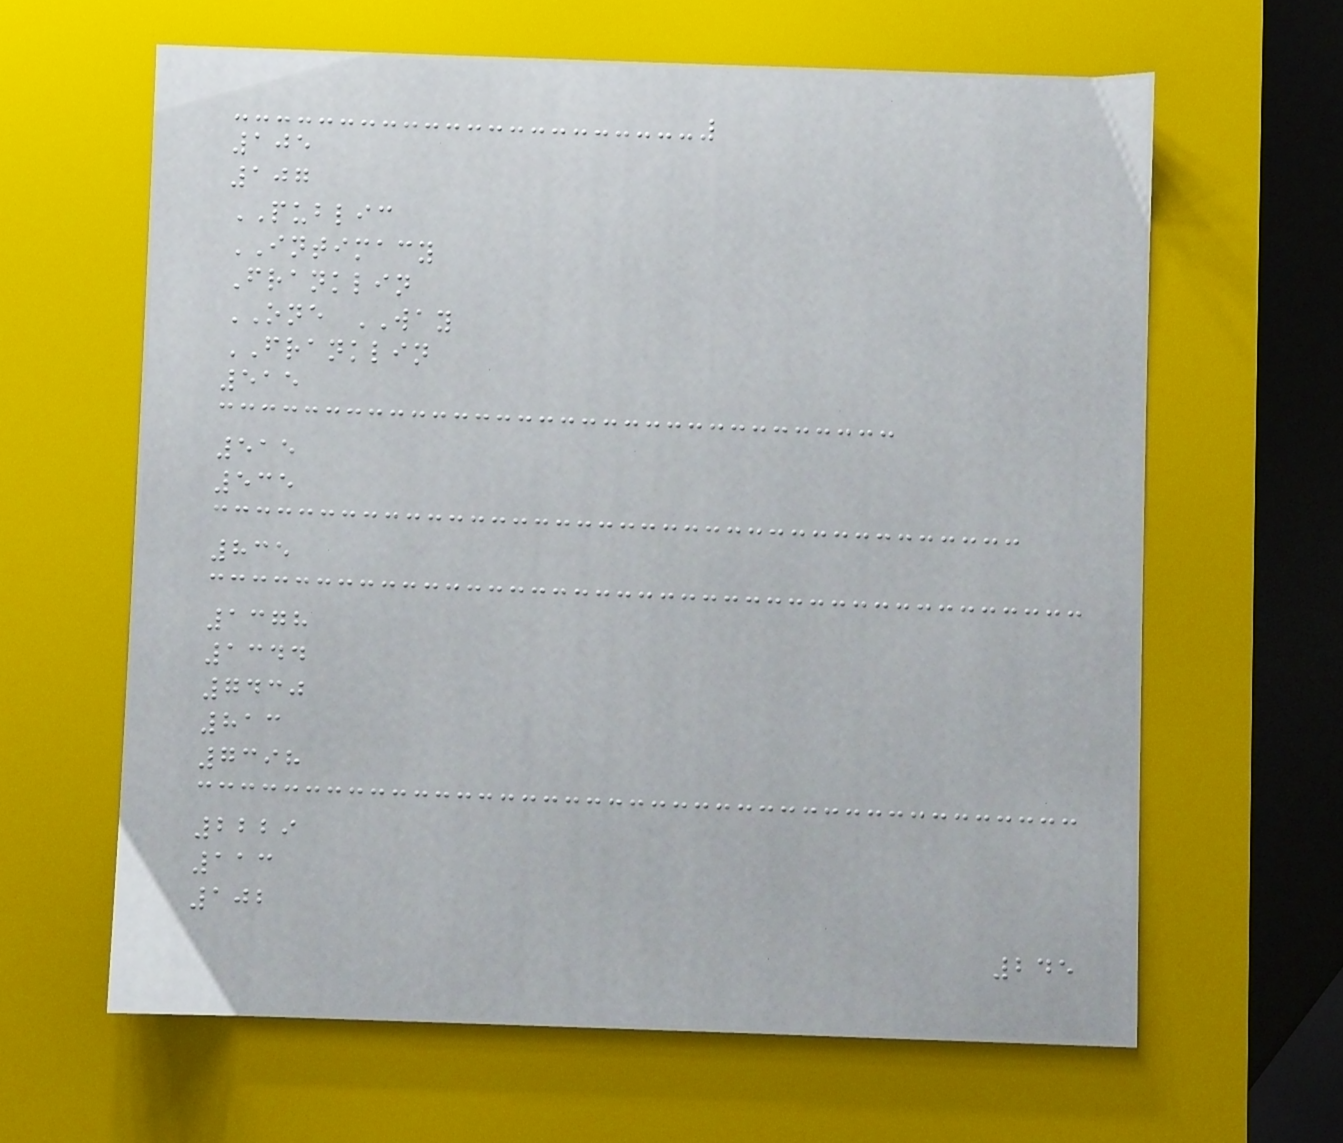105
107
PUBLIC
INTIMACY
Franklin
ONE WAY
FRANKLIN
515
515
535
835
1378
1344
7430
813
7398
2229
113
102
245
